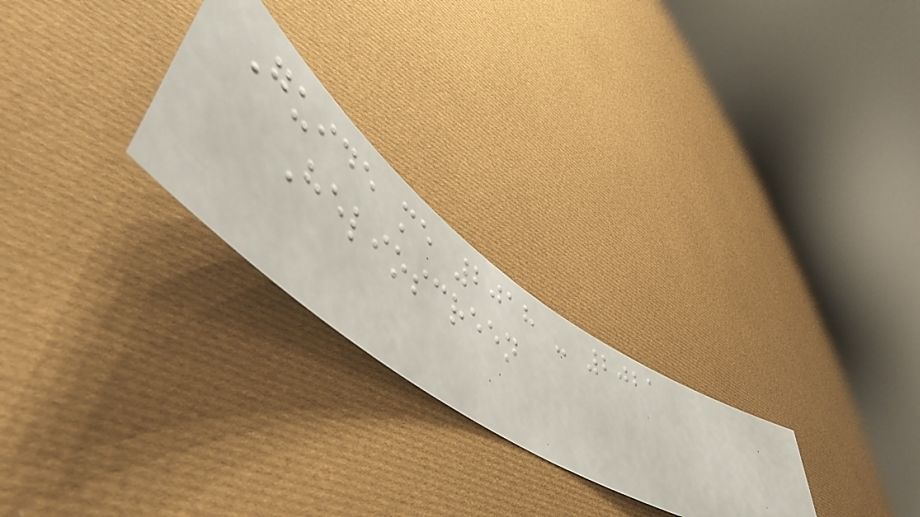Guide me 2018 - 2021
Helioscreen
